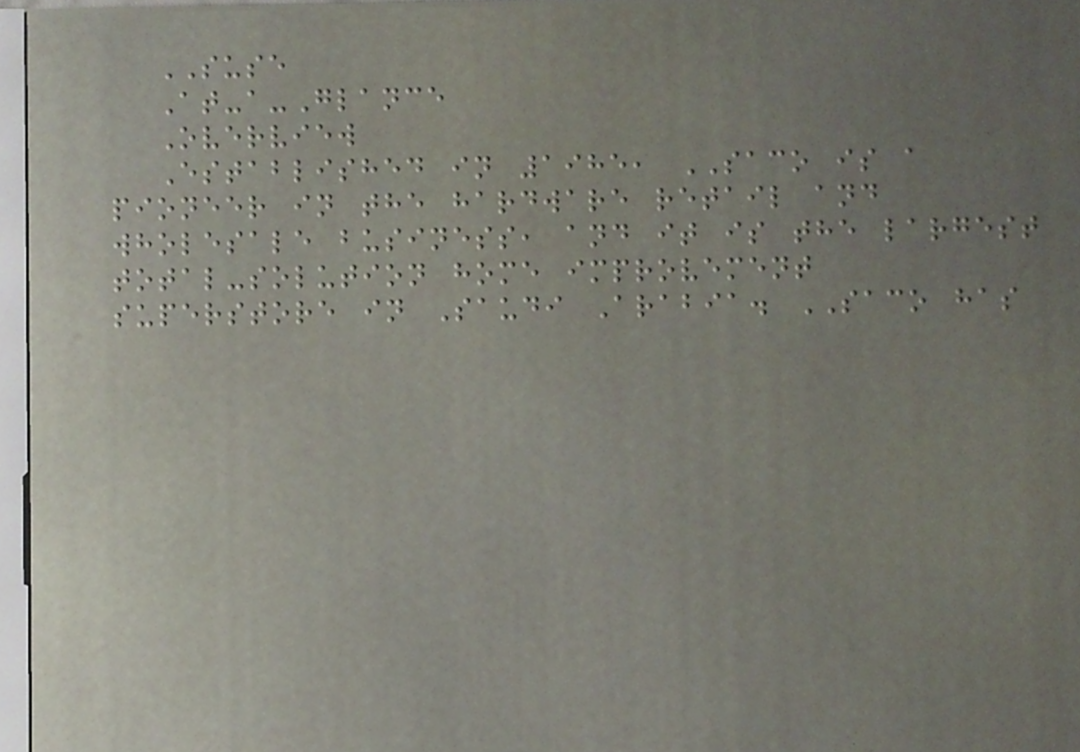SUSE
At-a-Glance
Overview
Established in 1985, SACO is a
pioneer in the hardware retail and
wholesale business, and it is the largest
total-solution home improvement
superstore in Saudi Arabia. SACO has
